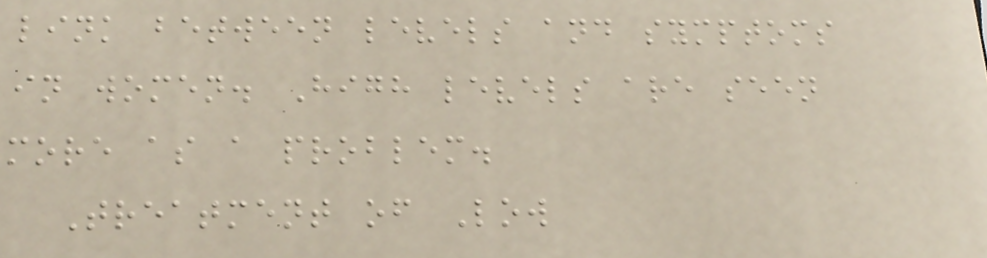link between levels and symptoms
in women. High levels are seen
more as a problem.
Treatment of Low
